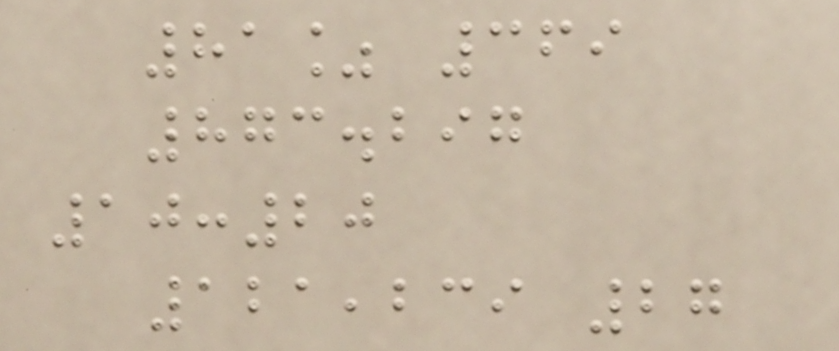81% 369
873.297
10:20
121,239 27
